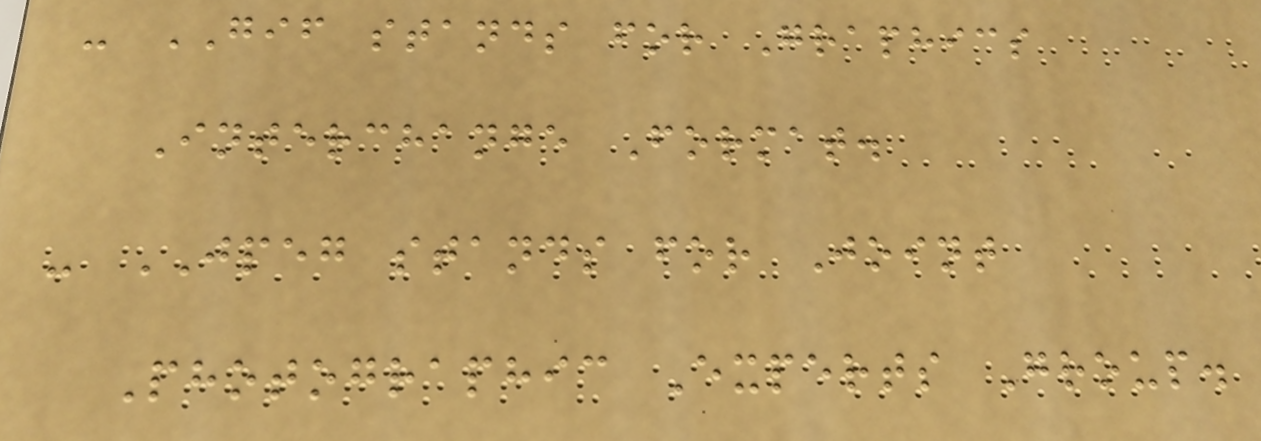- GIF stands for Graphics
Interchange Format.
- JPEG stands for Joint
Photographic Experts Group.
